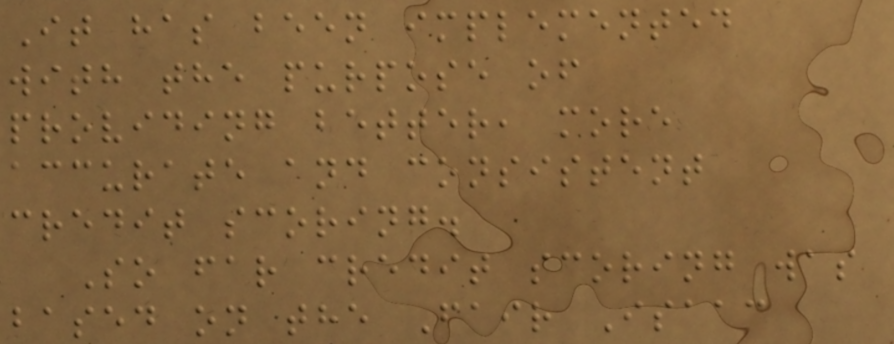It has been implemented
with the purpose of
providing better, more
accurate and consistent
credit scoring.
So far credit scoring was
based on the Fair Isaac
